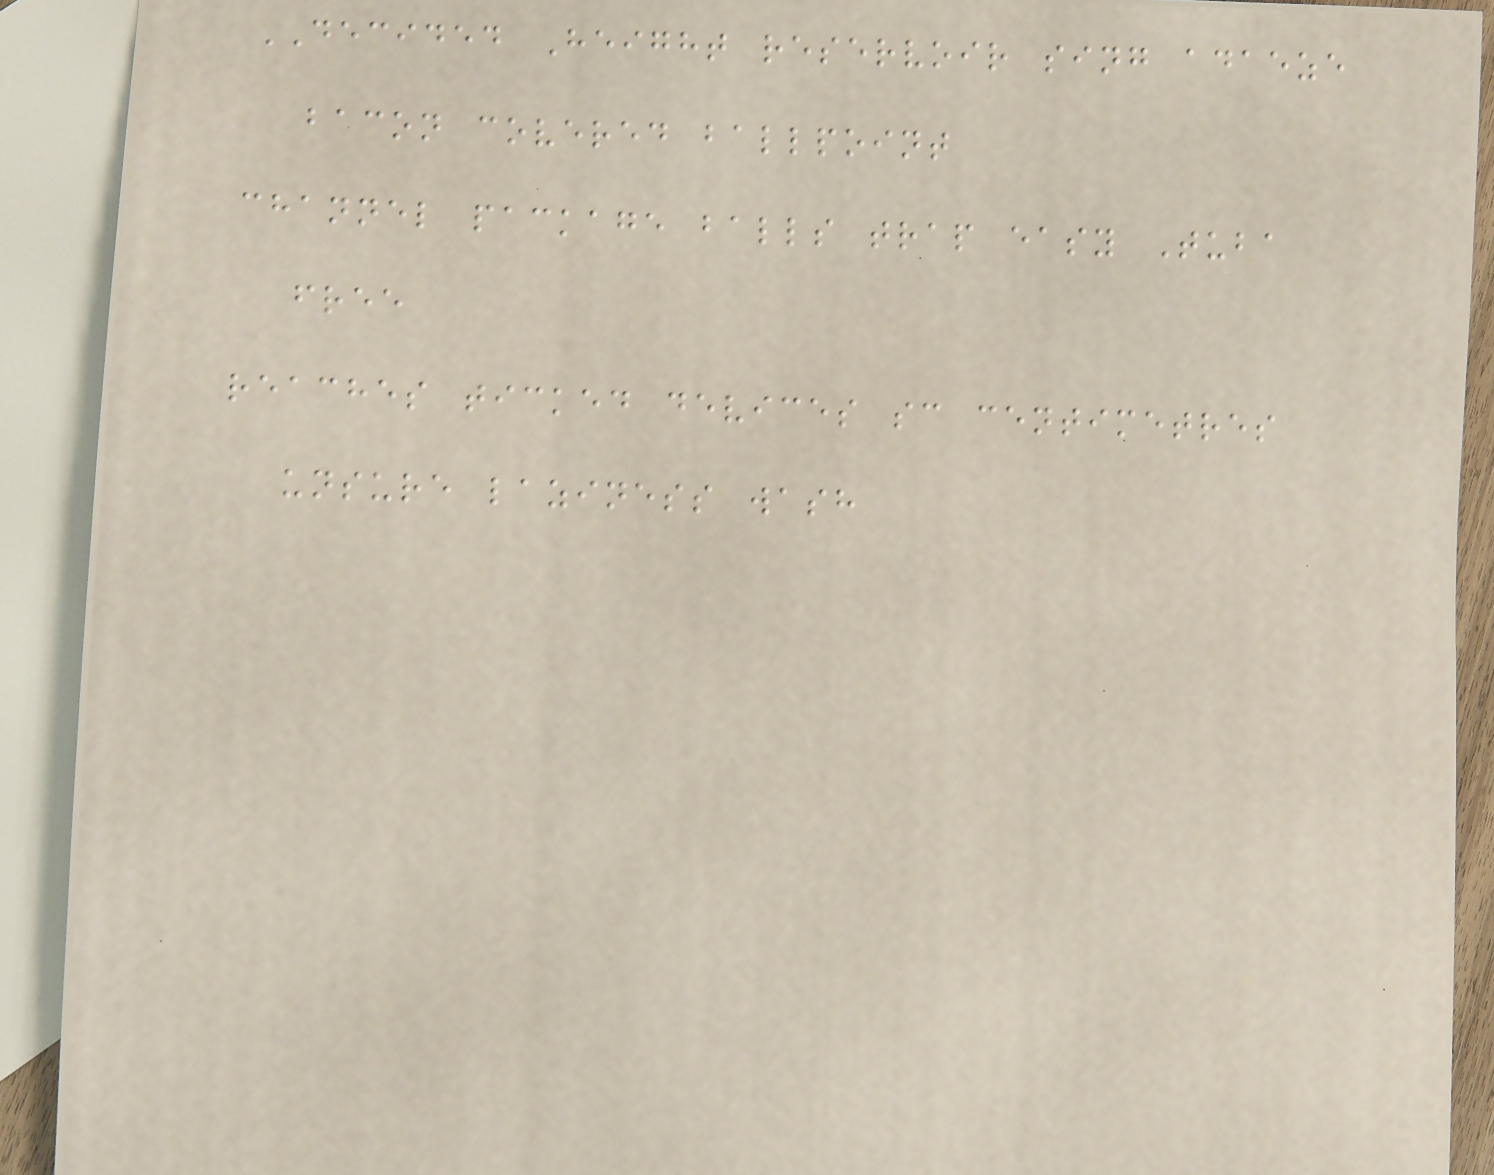DECIDED Height reservoir sing adaeze
bacon covered ballpoint
channel package balls trap easy Tuba
free
reaches ticked devices sc centimetres
unsure laziness wash
